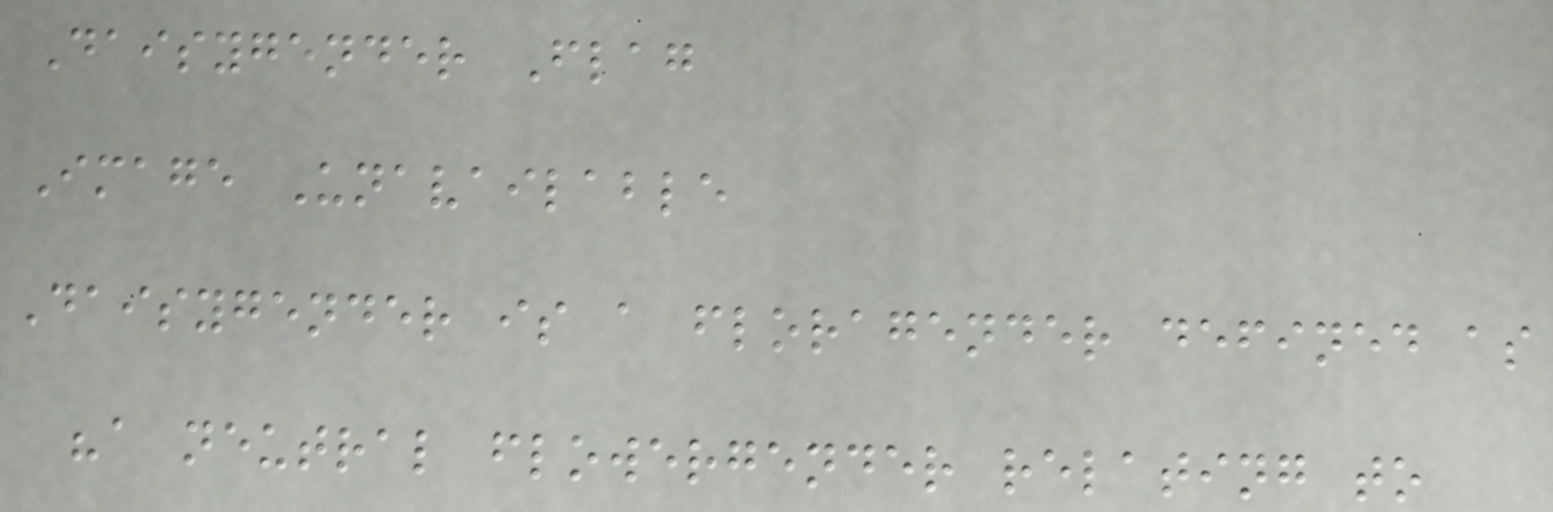Daisygender Flag
Image Unavailable
Daisygender is a floragender defined as
"a neutral flowergender relating to
